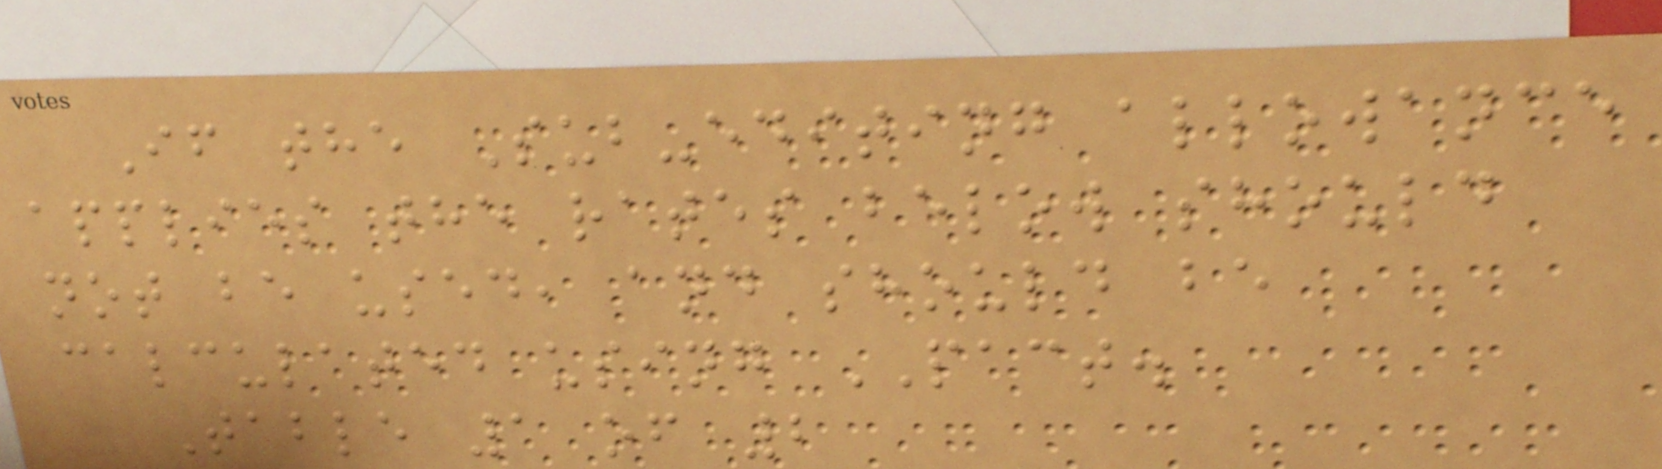If the Sub-editing allowance
applies the rates below should
not be used, and should be
calculated using PACT.
Table 1 of 2
